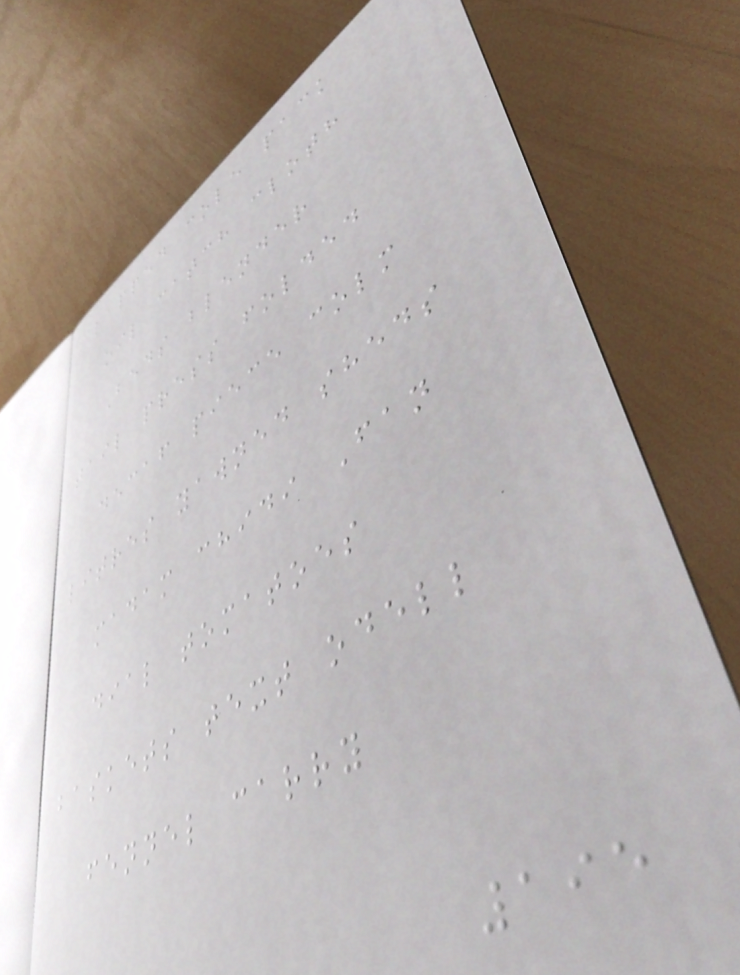clapped cole pack
oil catch cloth
Beds blender
tail press folded
decaf piece colm
litres yawned sheds
madam chidi Fan
dial tomatoes
baskets text odell
fennel carry
195
